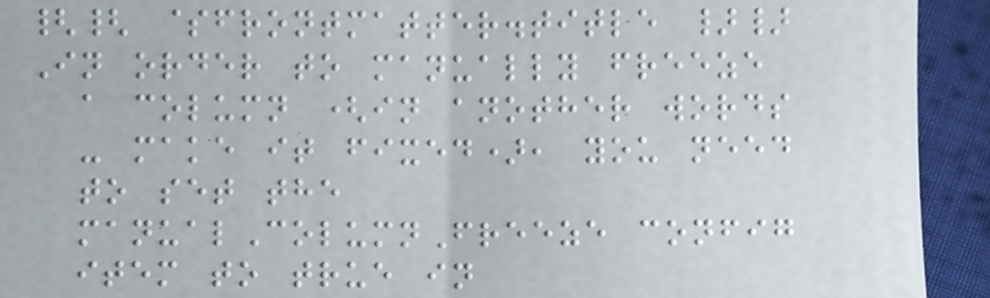{{ $frontmatter.title }}
In order to manually freeze
a column (in another words
- make it fixed), you need
to set the
manualColumnFreeze config
item to true in
